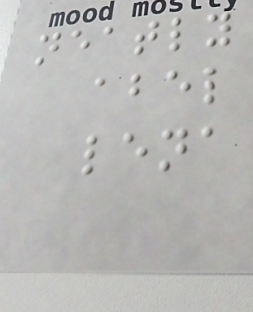neatly
abel
lena
